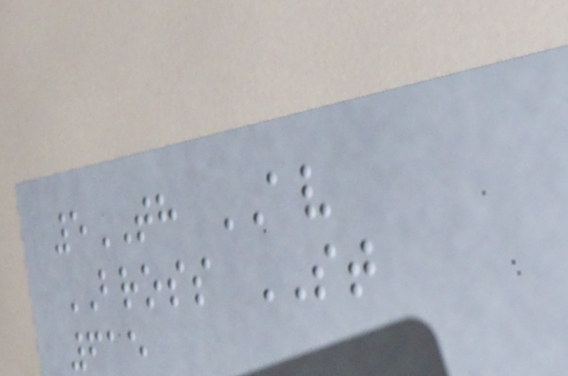5TH AV
BROSS ST
615
